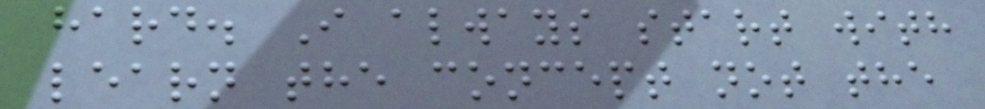hard. I always start with
learn the concept not the
